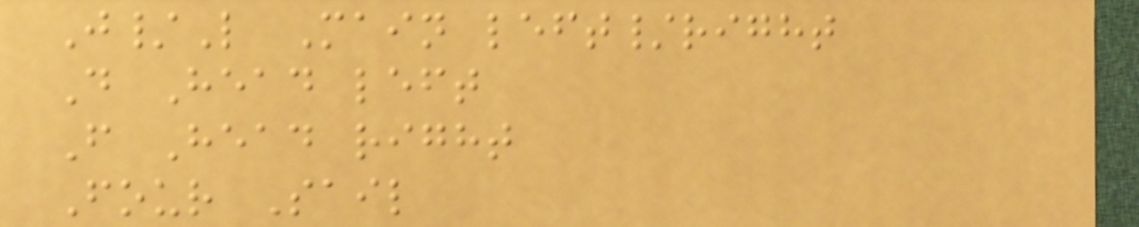J/L Main left/right
D Head left
F Head right
Four Sail
